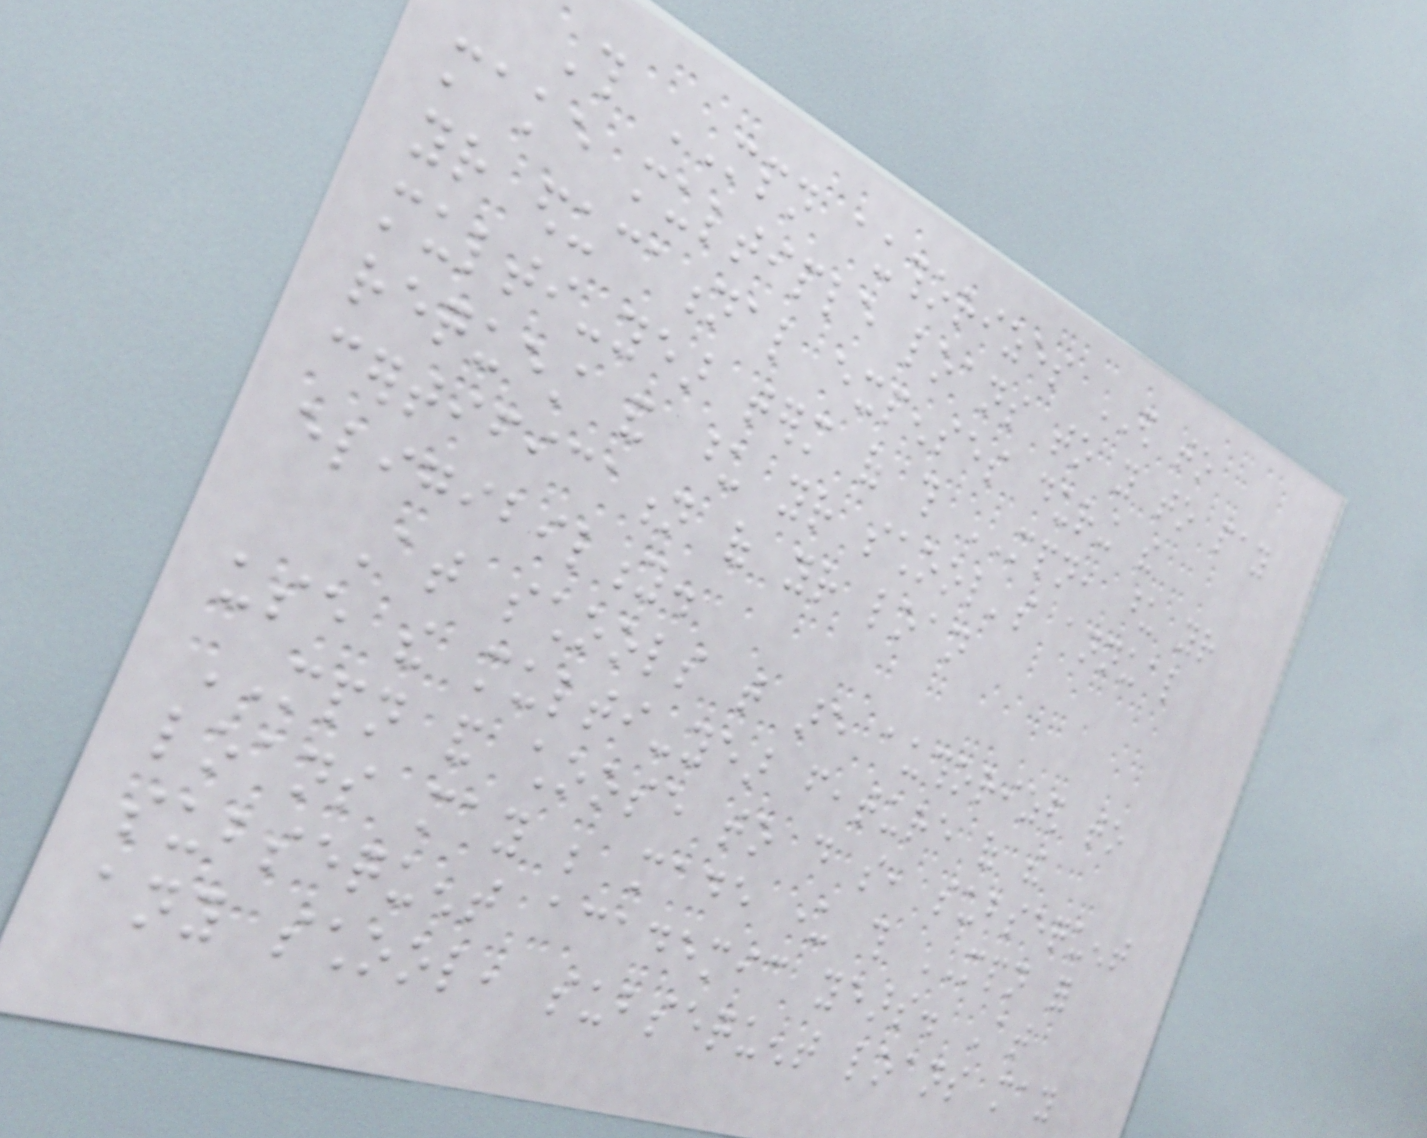This MPN authorizes ED to
make multiple loans to you to pay
your educational expenses during the
multi-year term of this MPN, upon your
request and upon your school's annual
certification of your loan
eligibility.
At schools that are authorized to
use the multi-year feature of the
MPN and choose to do so, subsequent
loans may be made under this MPN for
subsequent academic years. At
any school, subsequent loans may
